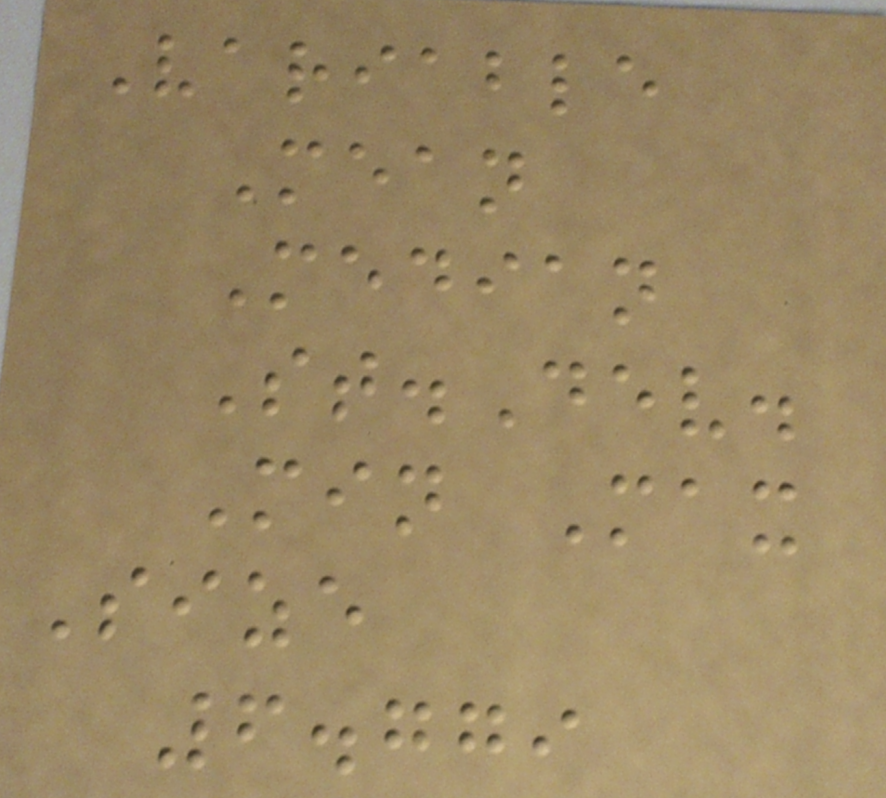Variable
Mean
Median
St.Dev.
Min Max
Size
6.779
